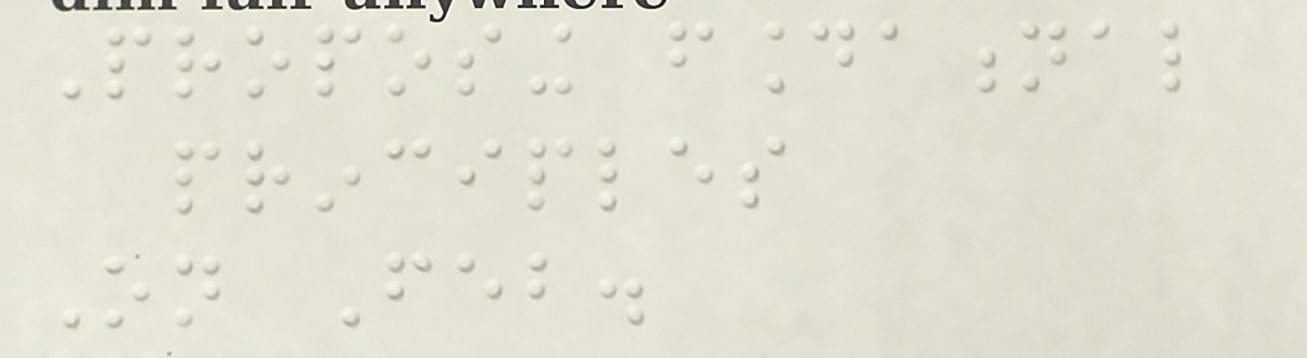Proposing foundational
principles
On Feb.
